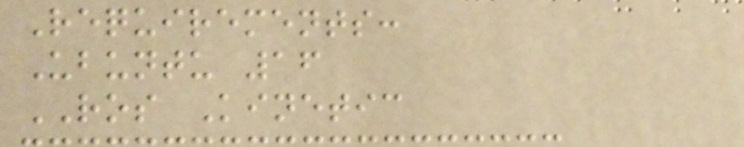Requirements:
Ubuntu 16
ROS Kinetic
